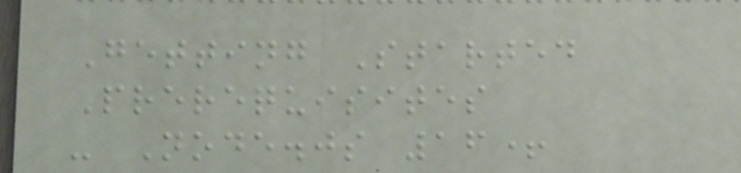Getting Started
Prerequisites
- Node.js 16+
